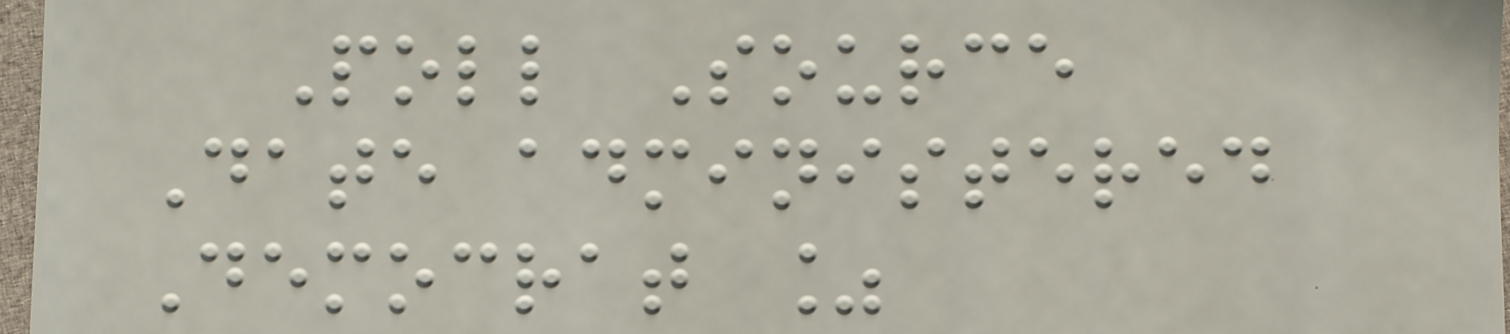Poll Source
Date administered
Democrat %
